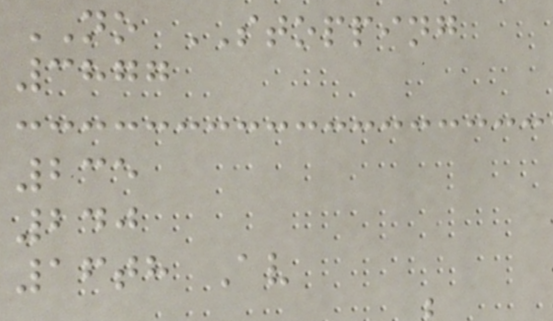NO STOPPING
3877
235
240
16th Av
